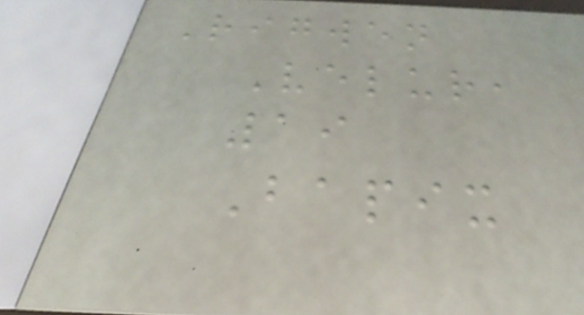Rigwen
Velur,
19
Bapix
